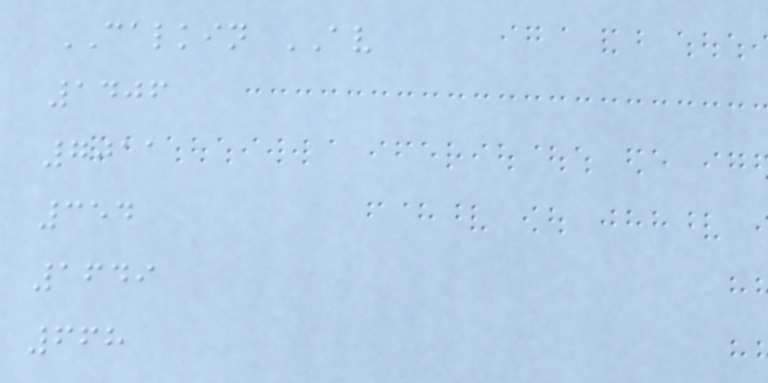CALKIN AV
1406
7011
354
1649
668
